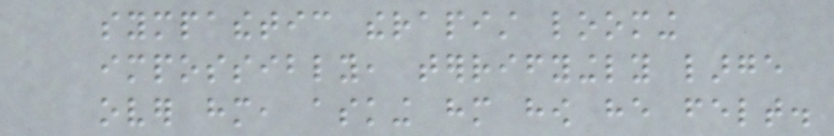sympathetic therapist looming
impossibly, terrifyingly large
over him, asking him how he felt.
